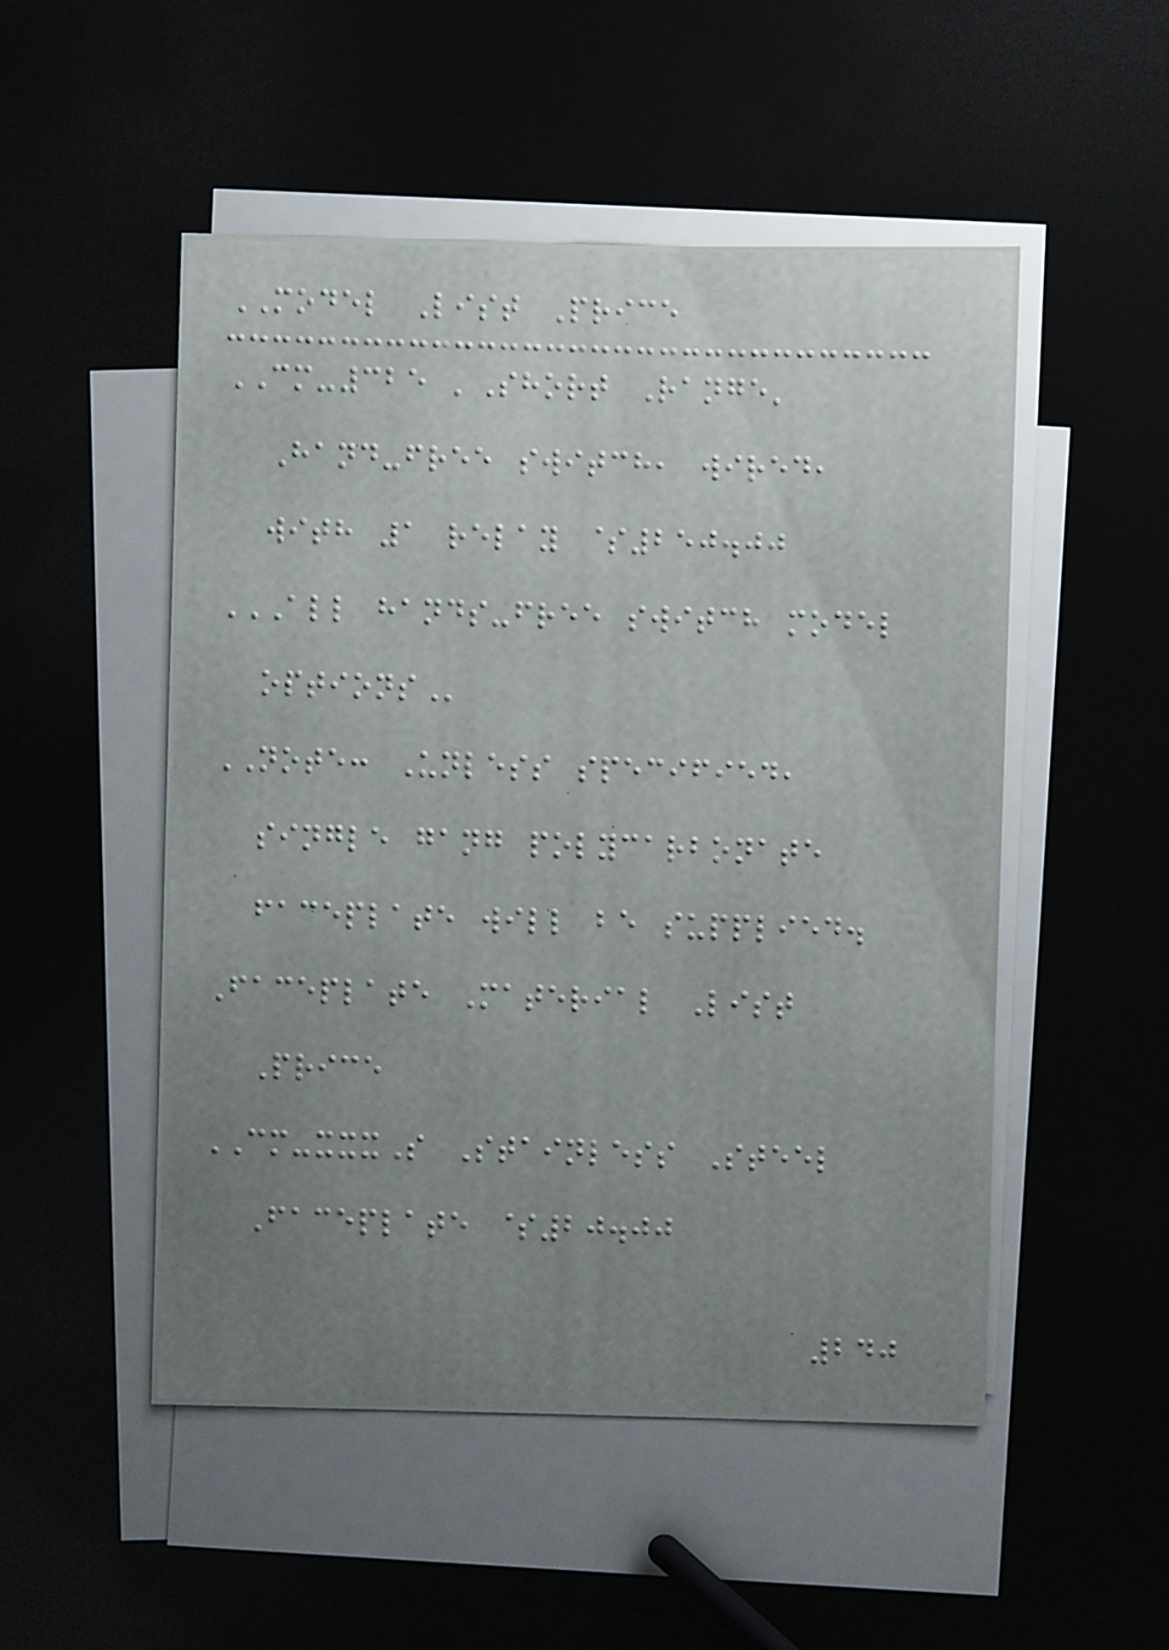MODEL List Price
CM-325 'Short Range'
Hand-free switch, wired,
with 1 relay $250.00
ALL HANDS-FREE SWITCH MODEL
OPTIONS
NOTE: Unless specified,
single gang polycarbonate
faceplate will be supplied.
Faceplate Material List
Price
CM-xxxS Stainless Steel
Faceplate $20.00
240
